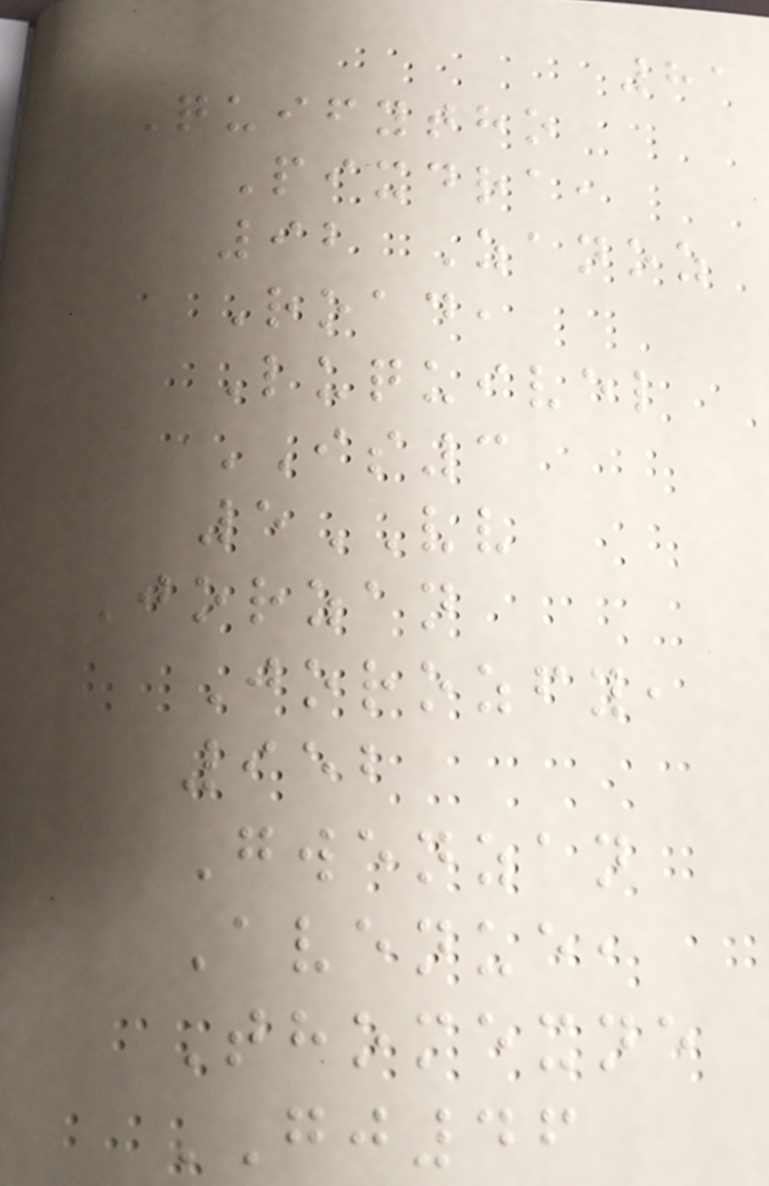81
Quifytho
Pixdra,
92 Zanoz
Road,
Luquivel
IS3
5VV
Jorzan
Jorozfy,
952
Gwenzan
Avenue,
Thomexne
GJ46
